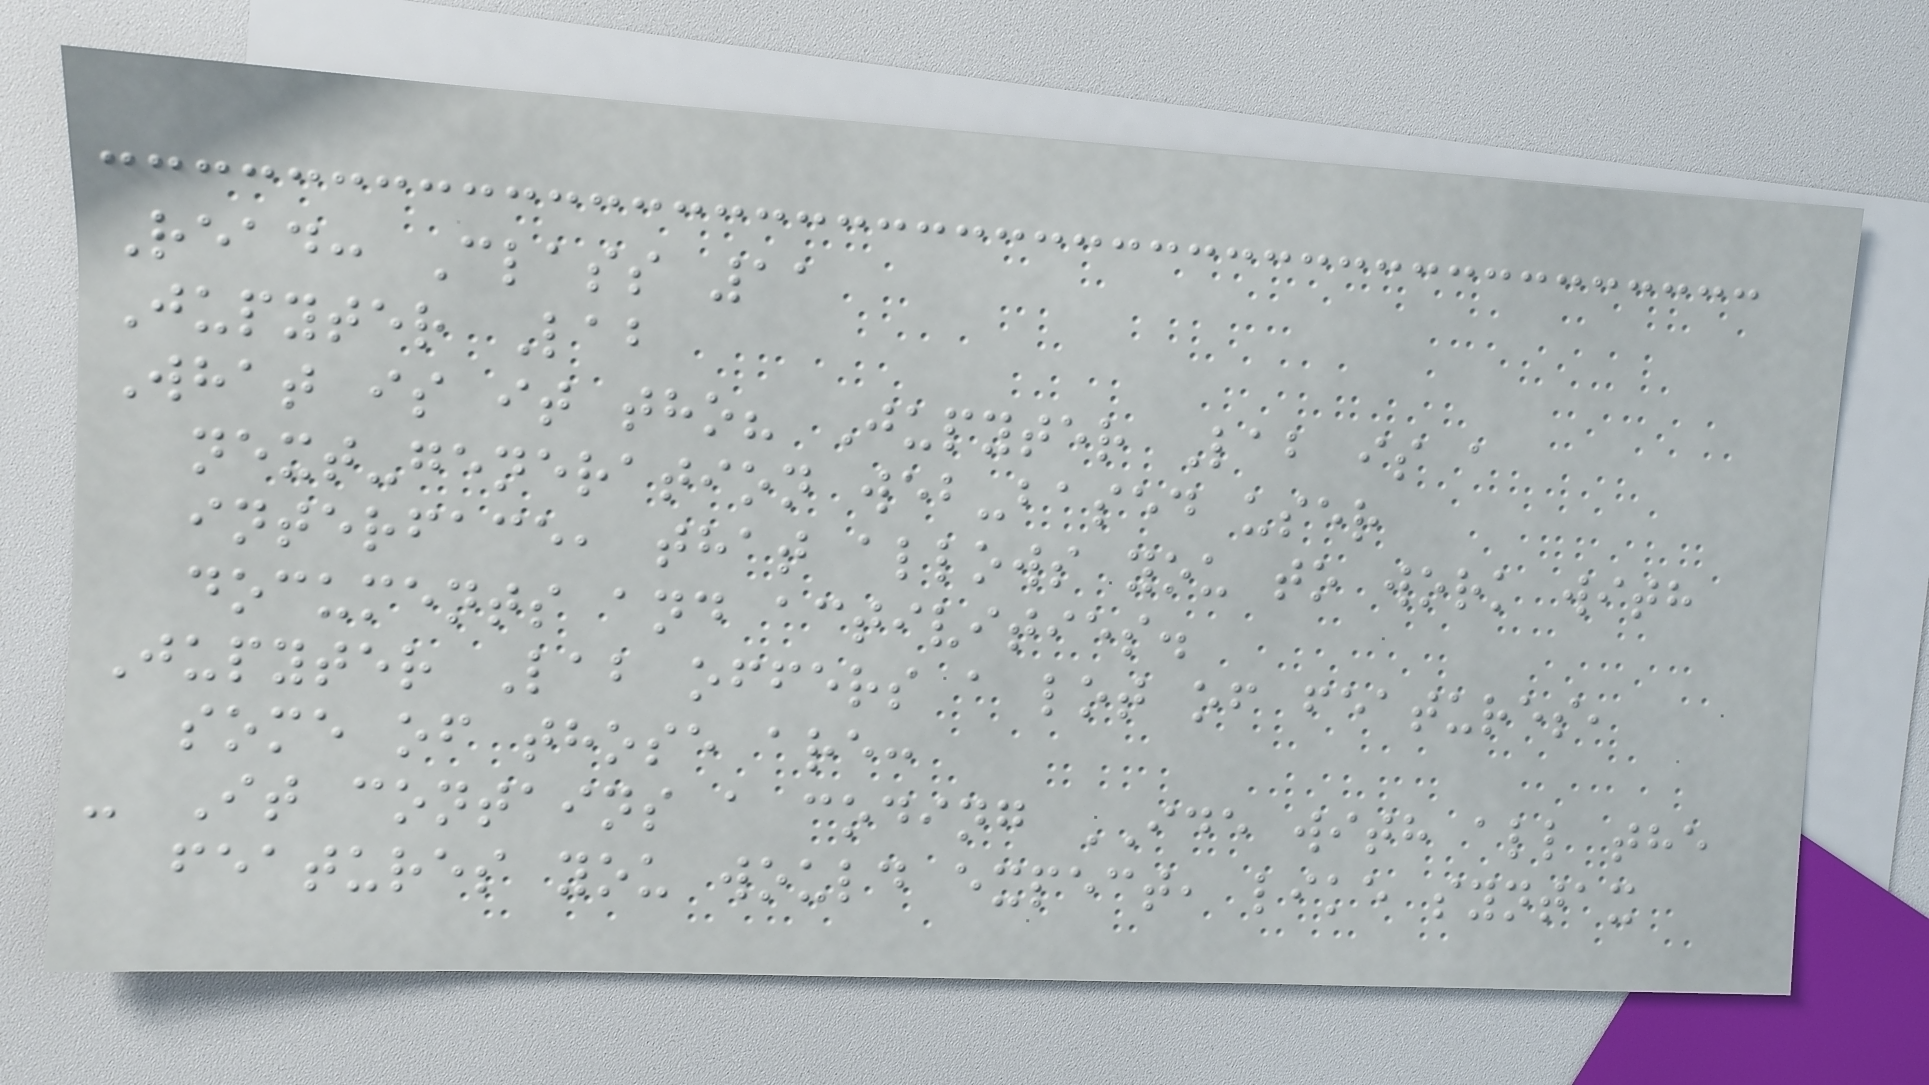Read: Class 11
Jupyter Lab
What is it tho? Jupyter Lab is a
next-generation web-based user
interface, that allows you to work with
documents and activities.
Jupyter Lab offers a lot of features,
some of those are:
- It contains a coding IDE with all the
features you would expect, like syntax
